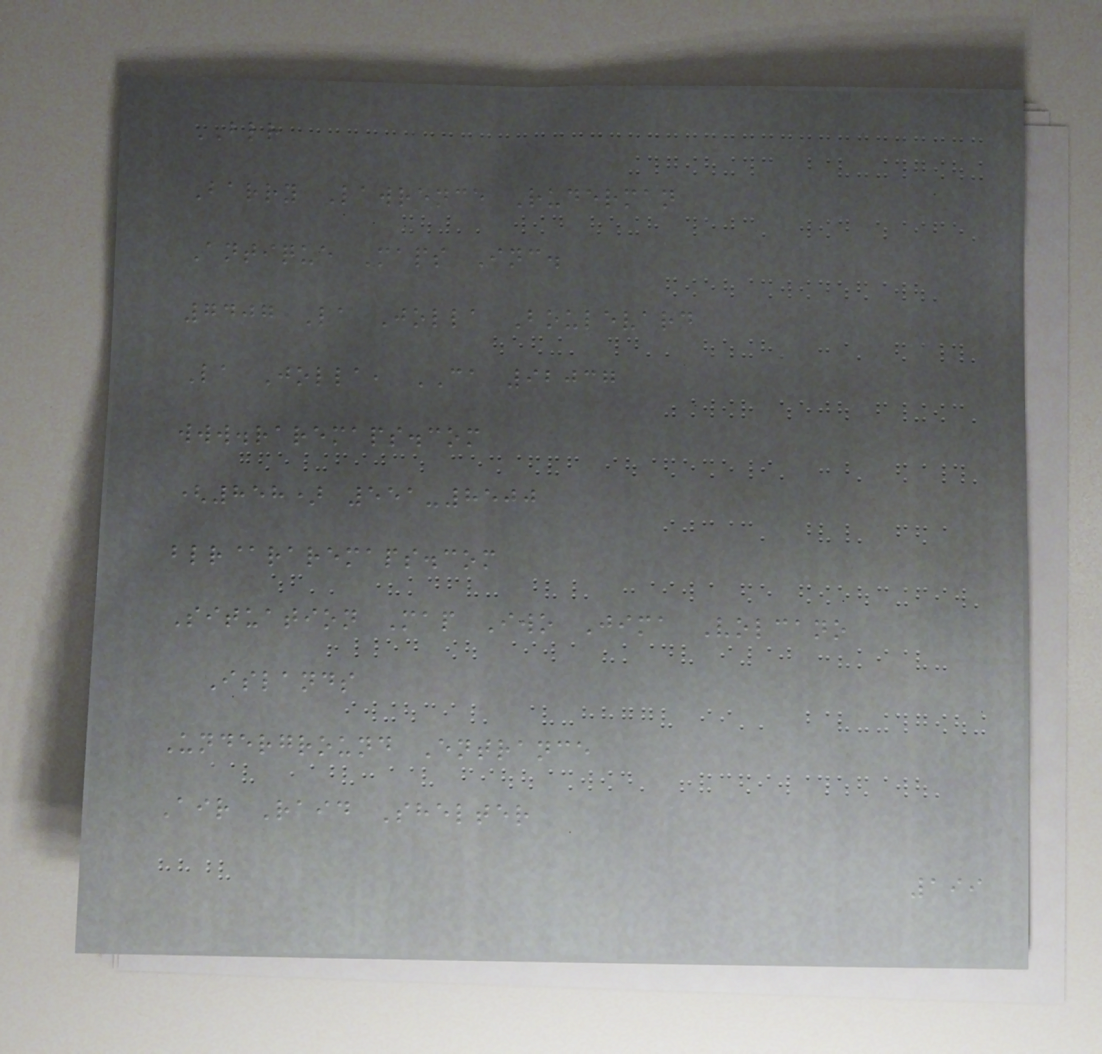BLR
Barry Lawrence Ruderman
Antique Maps Inc.
7407 La Jolla Boulevard
La Jolla, CA 92037
www.raremaps.com
(858) 551-8500
blr@raremaps.com
Situation Map Iwo Jima Volcano
Islands
Underground Entrance
Air Raid Shelter
199
